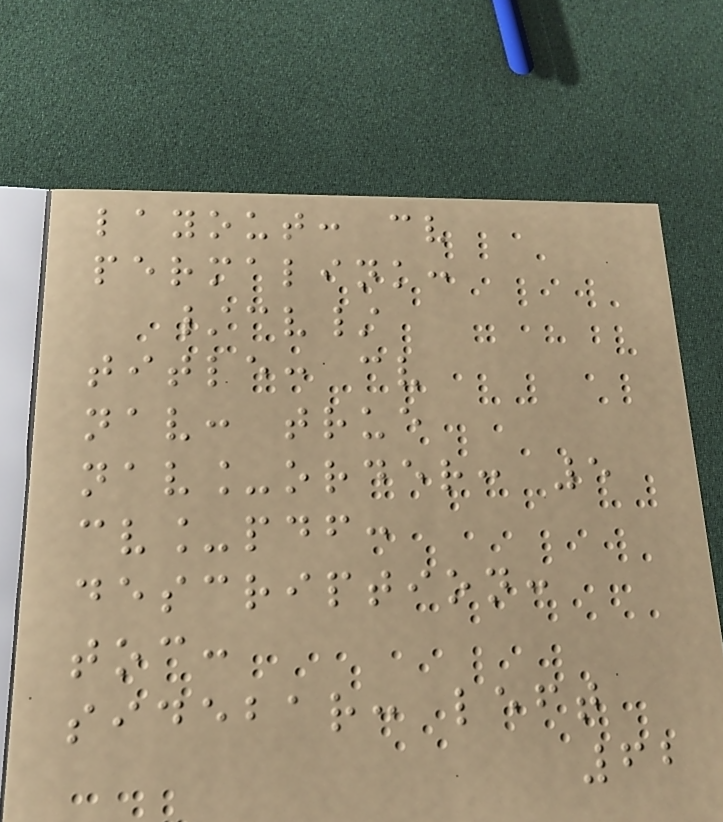layout: cv
permalink:
/cv/
title: cv
nav: true
nav_order: 5
cv_pdf:
description:
toc:
sidebar: left
62
